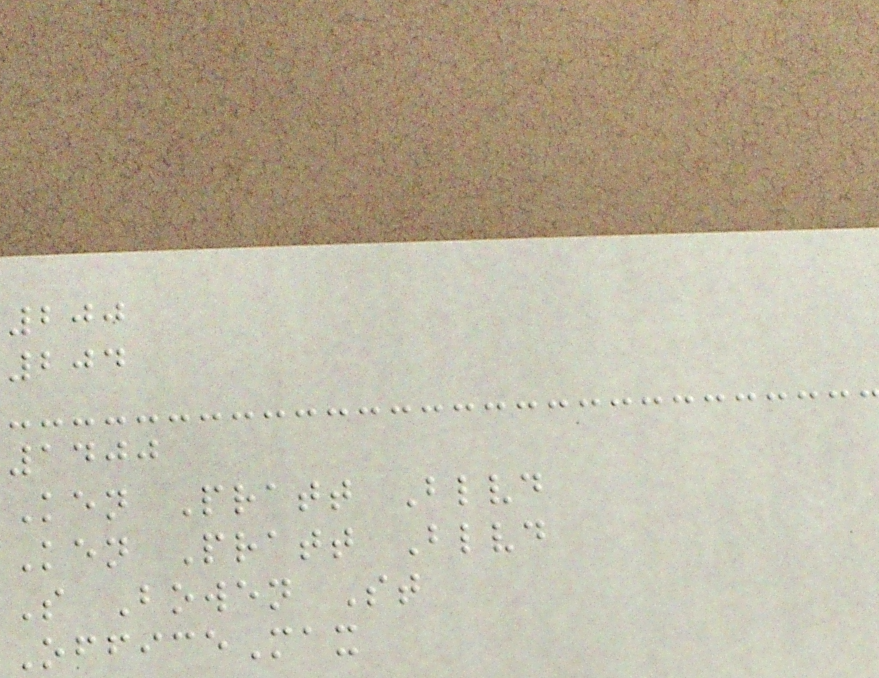200
204
1400
Ken Pratt Blvd
Ken Pratt Blvd
S Bowen St
OfficeMax
